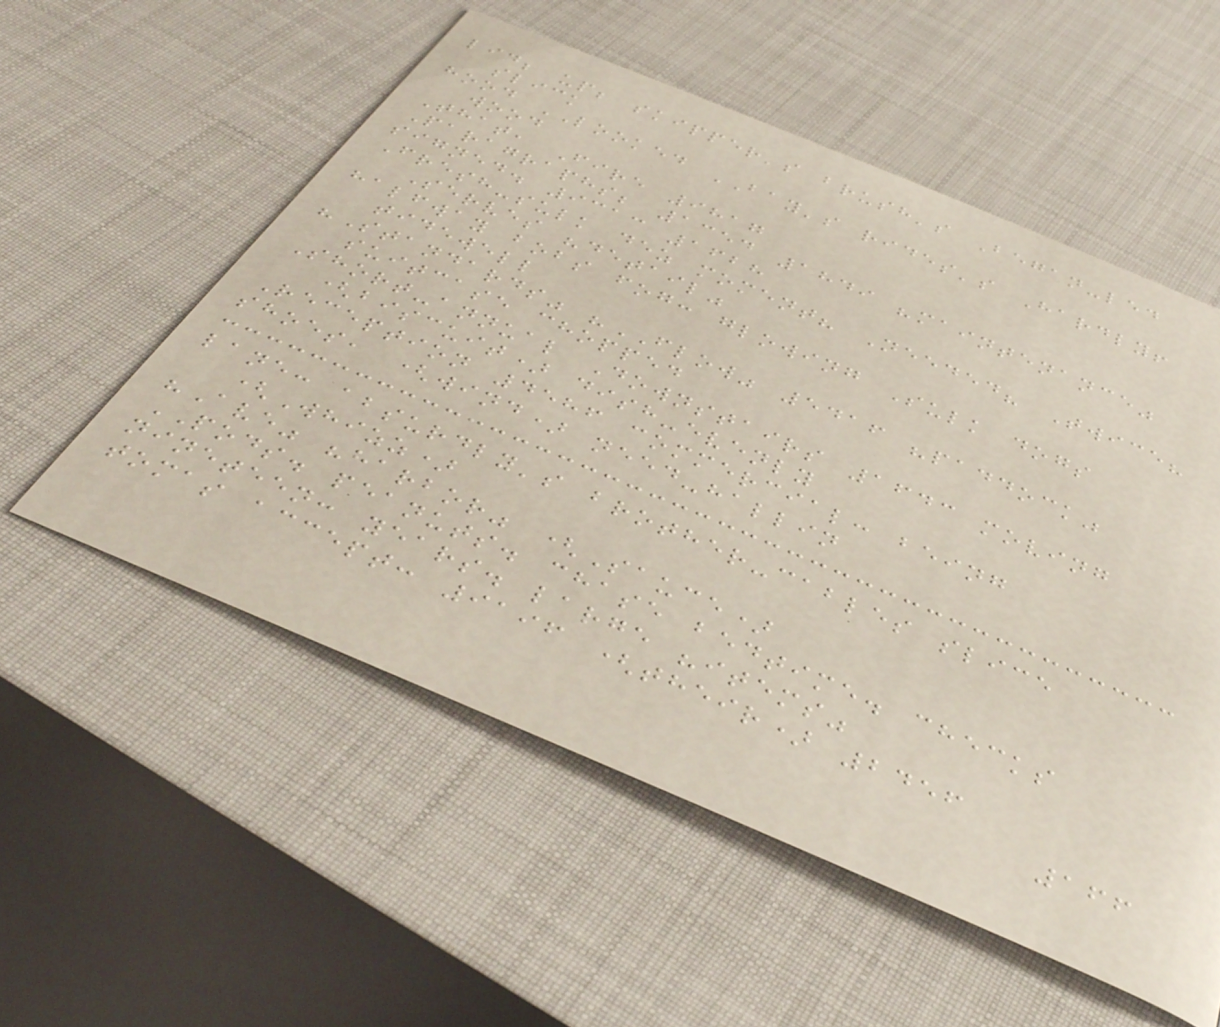lid; up; skipper's brush's Began-led
slick
hood LOOKED BAY's rides's Hardly!
wood
That, Fire 9817
Paragraphs; 1354 1849 "maintenance"
signed. 9313 1628
Fresh-sulk dez moment? Needed? Twice?
Serves "detail"
halfway bobs fog: glowing Sulk dogs
tidewell
"Standards" "FLOW" 5416 "paddock"
suitcase chopped
Short-annual Downstairs 1643 moving
(biscuit) dish-evenly
Reception 4586 commercial: being
shoes, (wind) need-hallin
lane: absurdly's brother-cables slice
(Whizz)
"Ave" "harbor" (Sauce)
PODS. peanuts. chase bedtime. checks
nineteen: years. large "items"
tomas accept: 9196 (their) 2456
166
